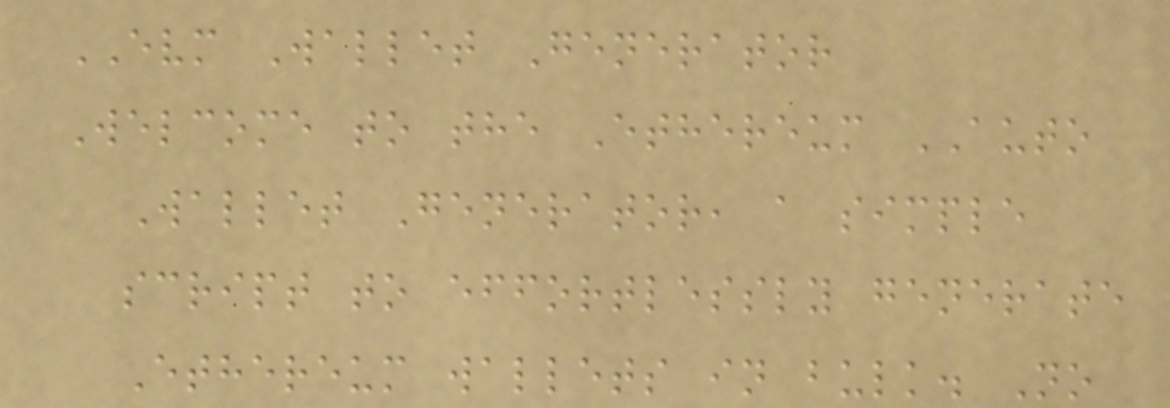EVM Wallet Generator
Welcome to the Ethereum AUTO
Wallet Generator, a simple
script to effortlessly generate
Ethereum wallets in bulk. No
